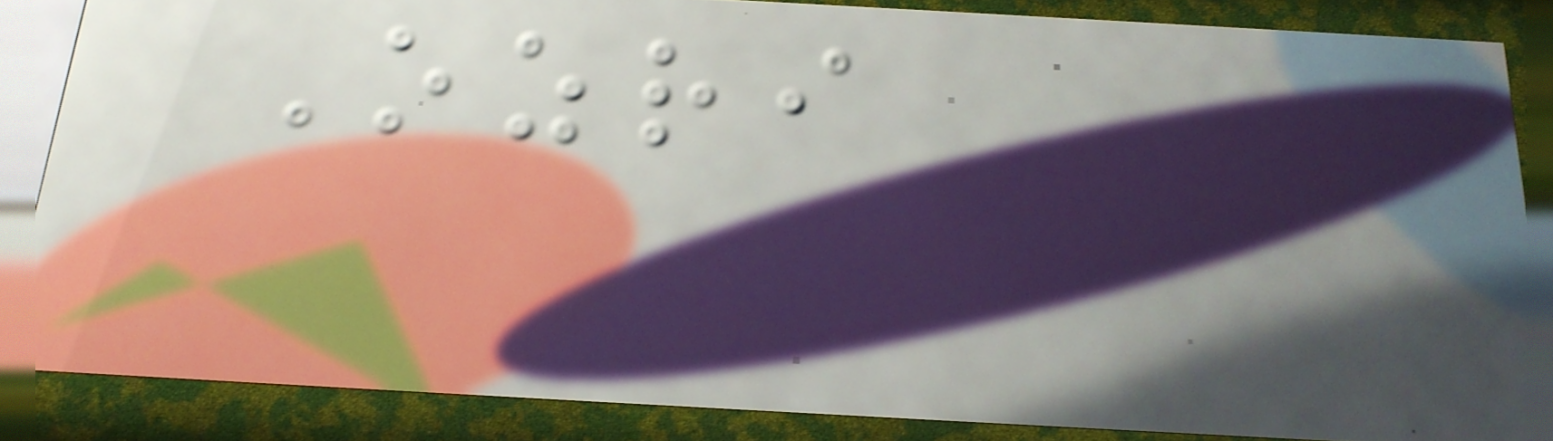Ozri
